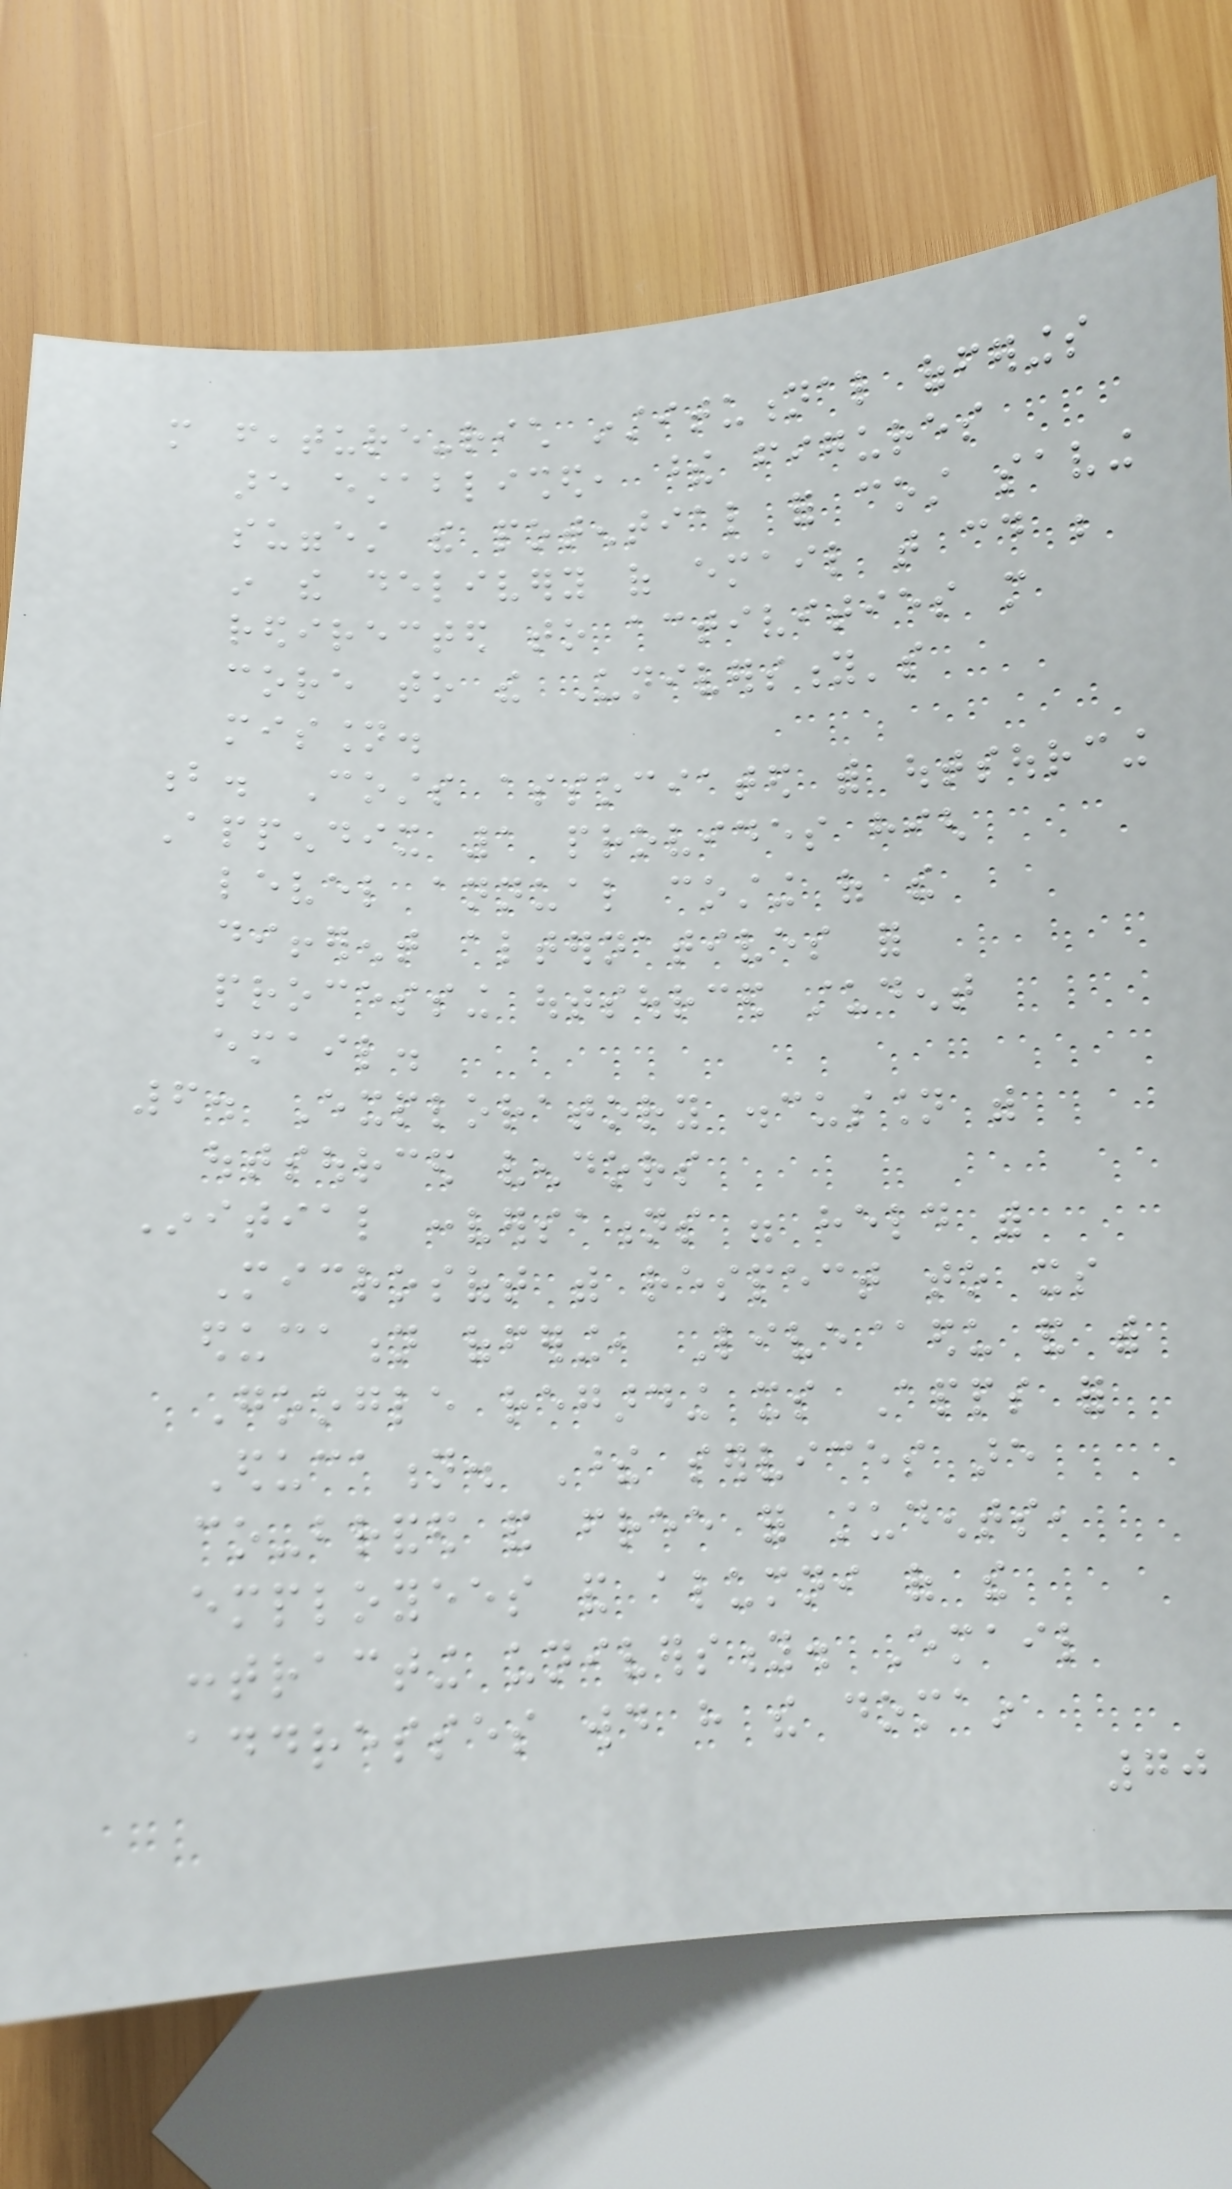more feature-rich institutional offerings
are established, these figures
suggest the potential for cost saving
in the delivery of email that could be
redirected to activities more
core to the University's
mission.
b. Costs associated with outsourcing
Appendix 1 provides high
level annual costing of the
different alternatives for
processing outsourced student
email.
6. Exploratory discussion with
outsourced vendors
Initial conversations were held with
Microsoft with respect to its
education offering, Live@edu and with
Google regarding its Apps for
Education. These services are
co-branded and free for students,
employees and alumni of the
contracting university. Email
addresses would have the domain
70
